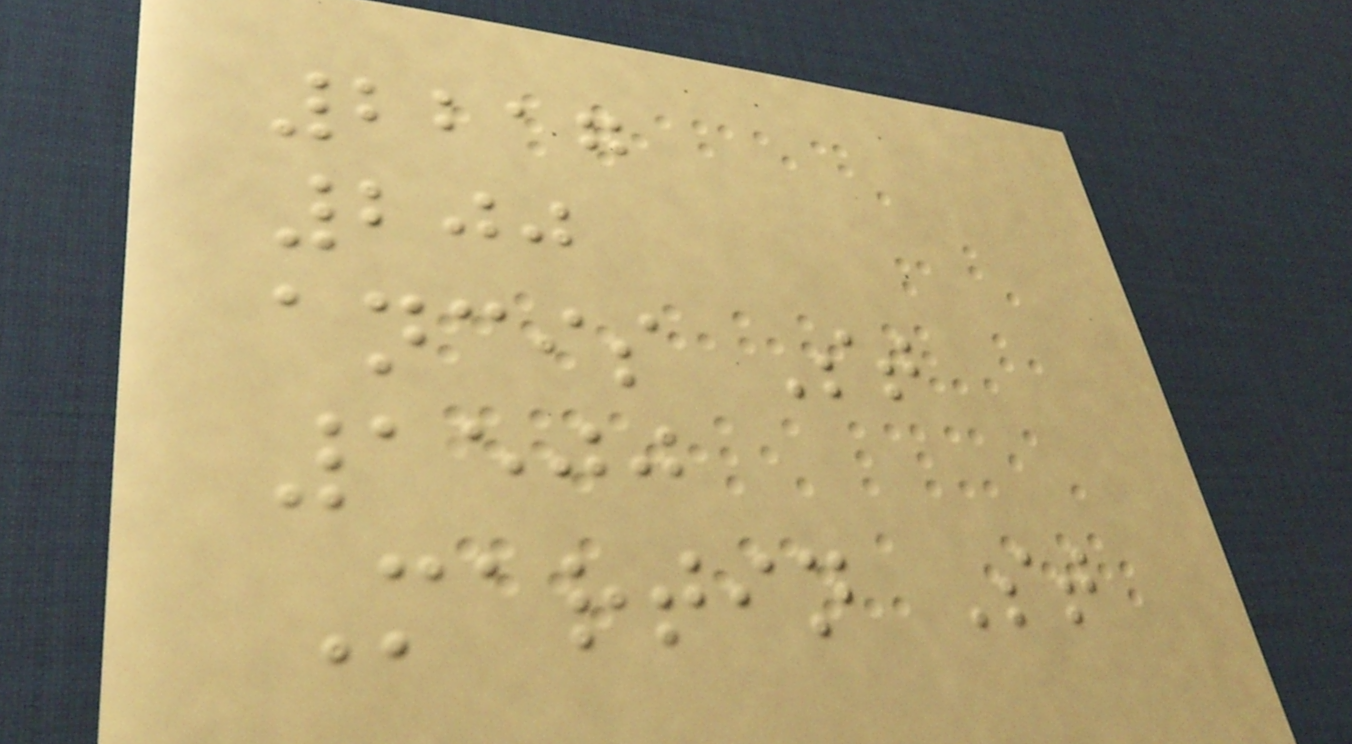2217
200
ancis St
1500
Martin St
